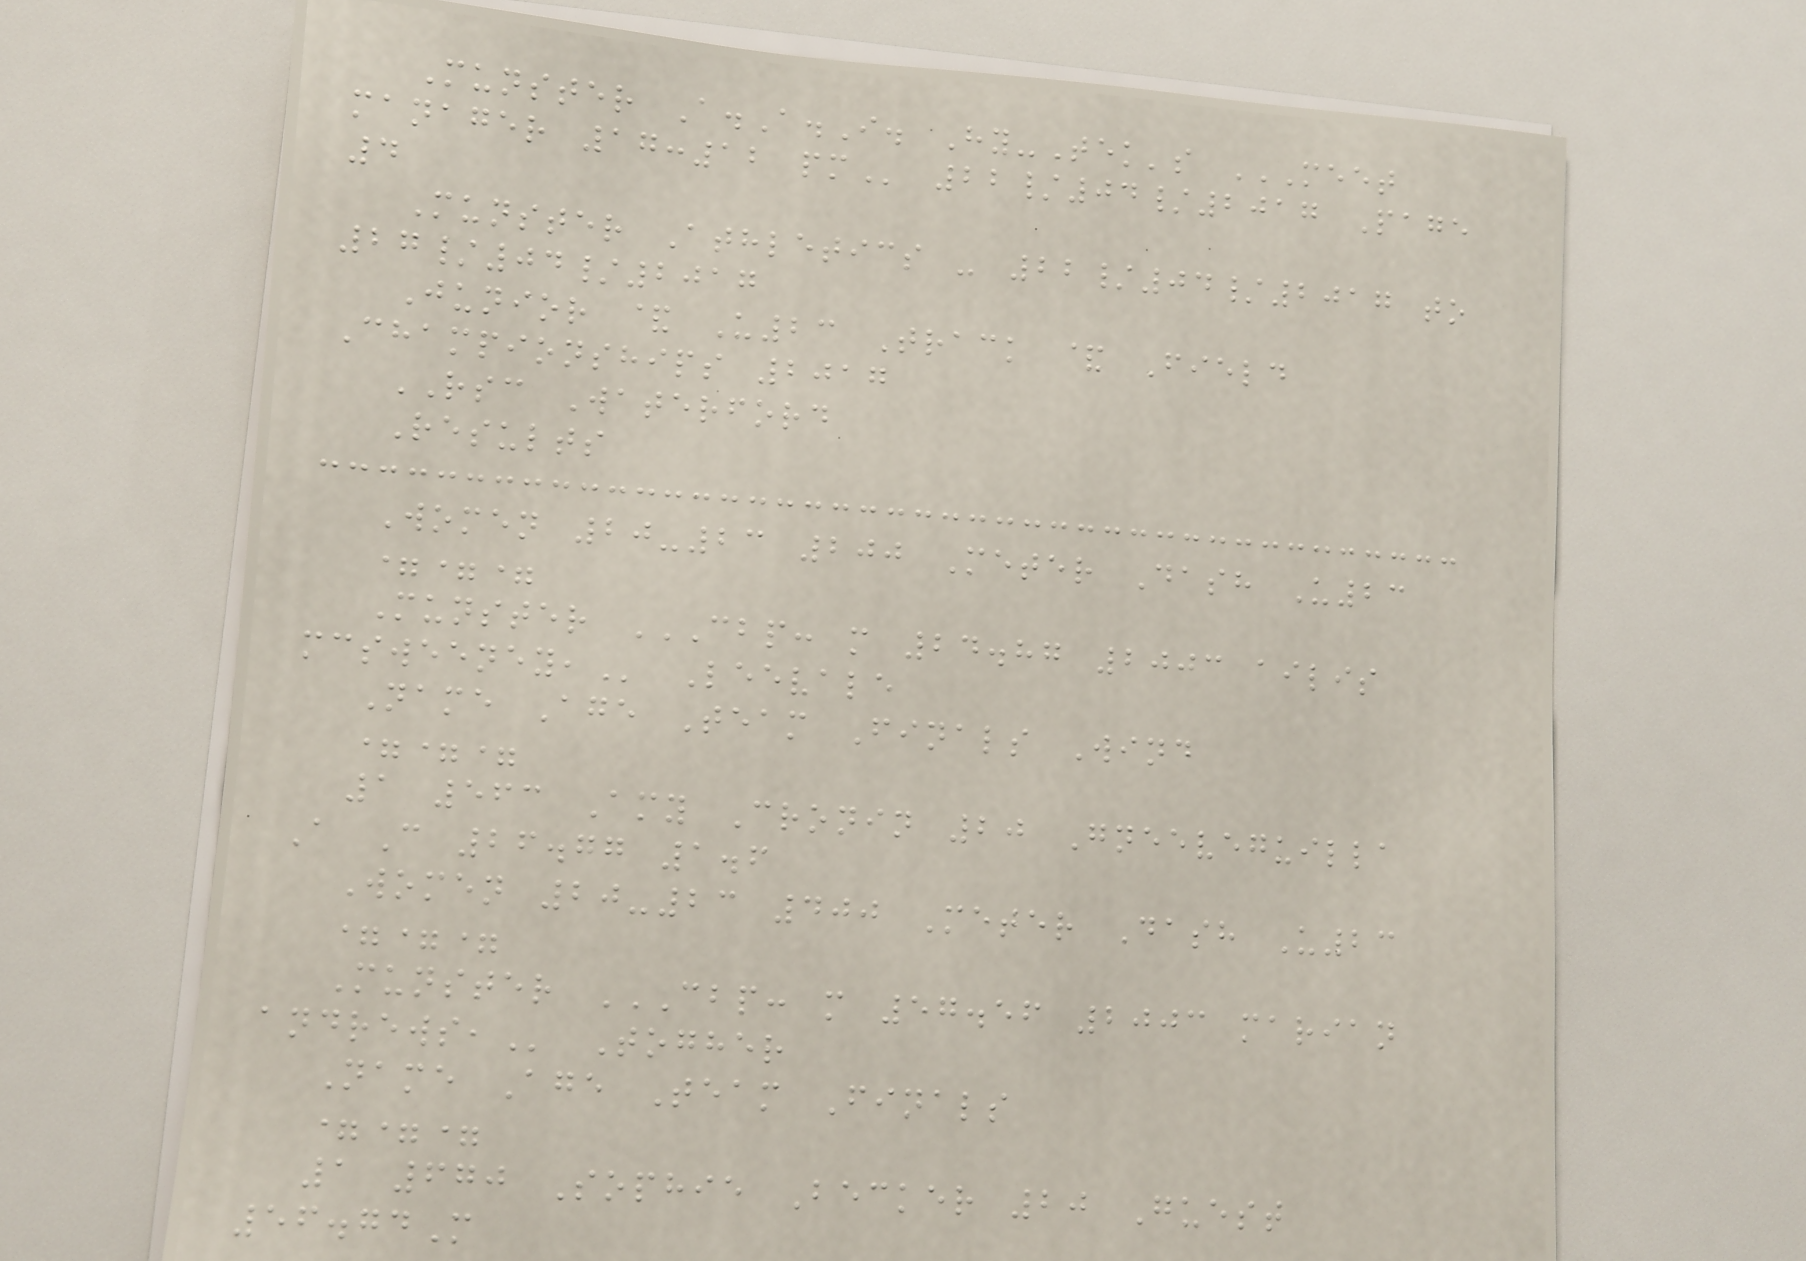Munster A.A.I. Hy-Tek's MEET
MANAGER 17:12 PM 22/04/2017 Page
4
Munster Athletics - 22/04/2017 to
27/04/2017
Junior & U23 Track & Field
Championships 2017
RSC Waterford
Results
Women 20-23 200 Meter Dash U23
===
Munster CBP: M 24.87 2003 AILIS
MCSWEENEY, Leevale
Name Age Team Finals Wind
===
1 563 Amy Cronin 20 Gneeveguilla
A C 26.77 1.6
Women 20-23 400 Meter Dash U23
===
Munster CBP: M 57.56 2003 MARIAN
ANDREWS, Togher
Name Age Team Finals
===
1 670 Sophie Becker 20 Guest
56.74M
